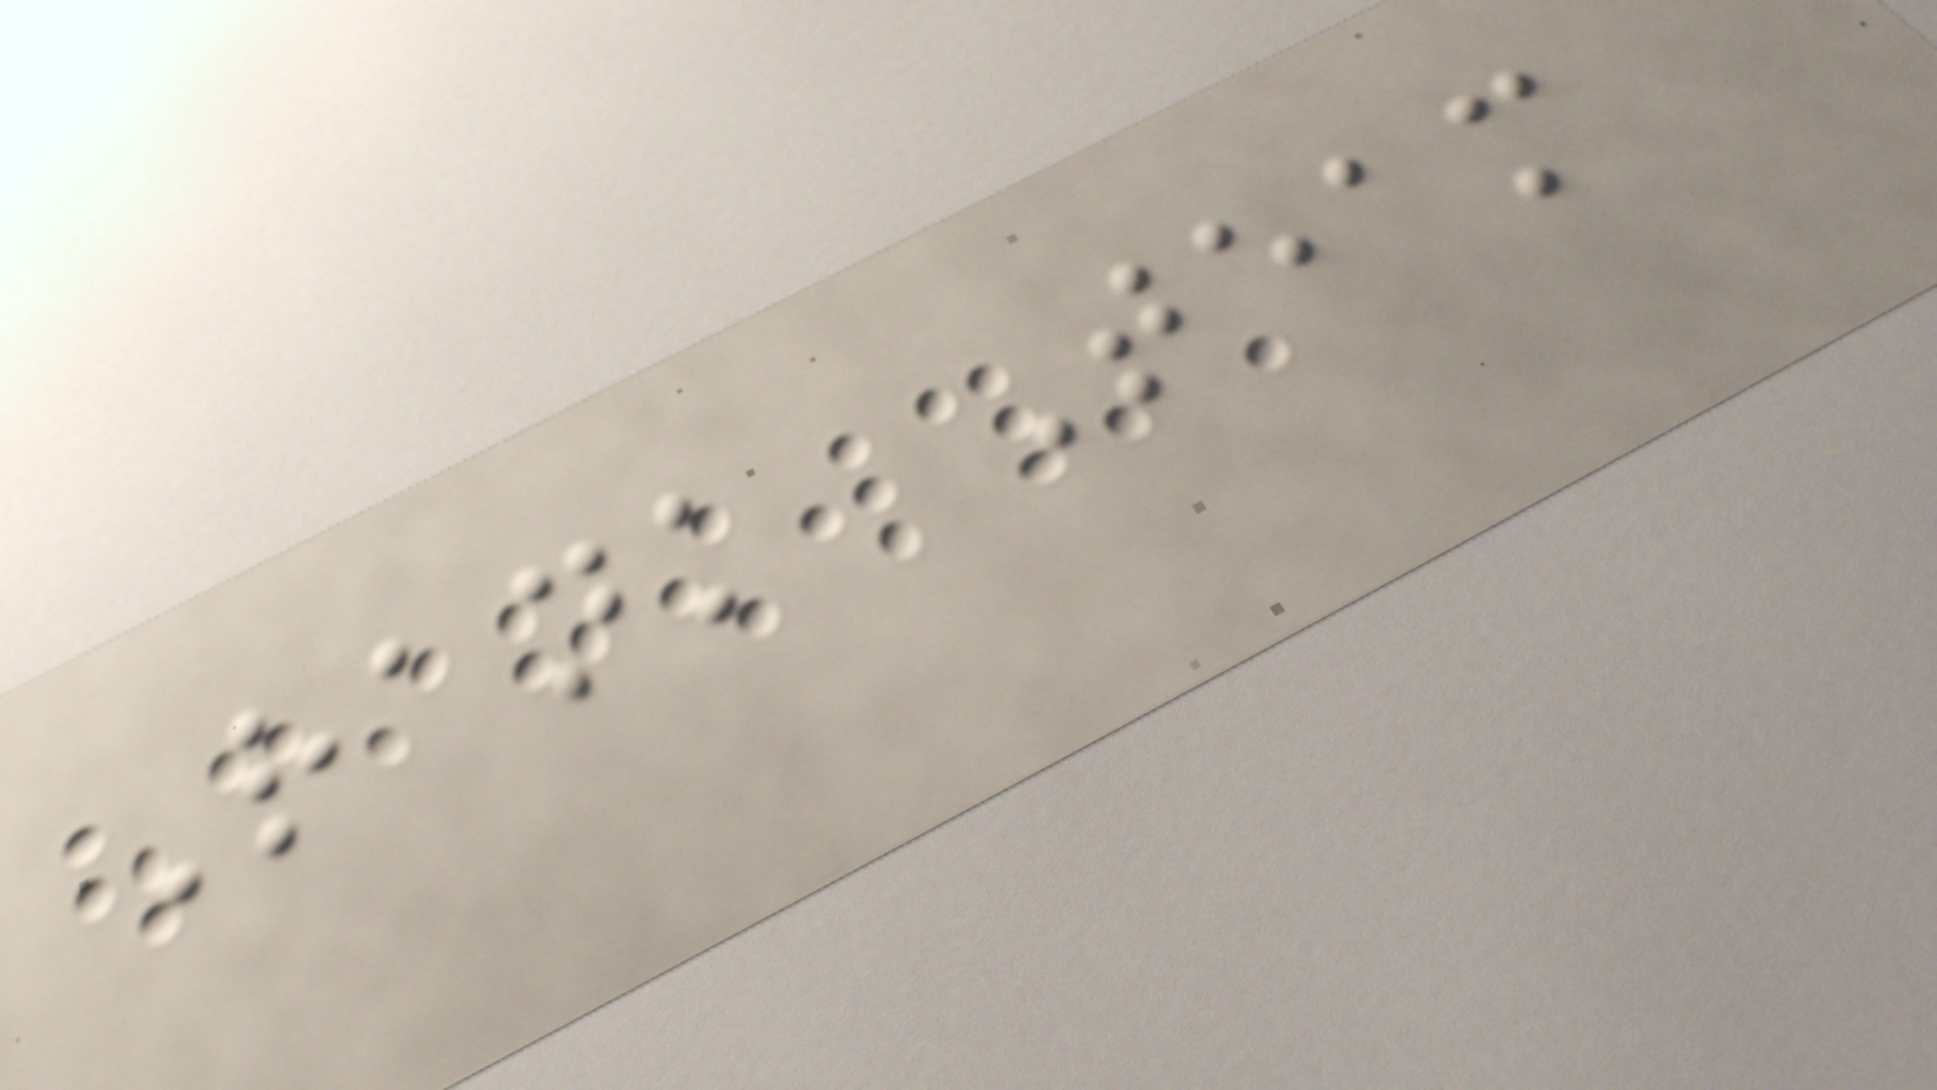Rank Team
